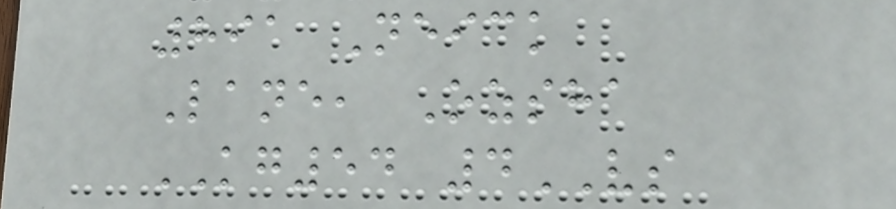891 Neick
Lane, Ozsha
KG54 4VS
